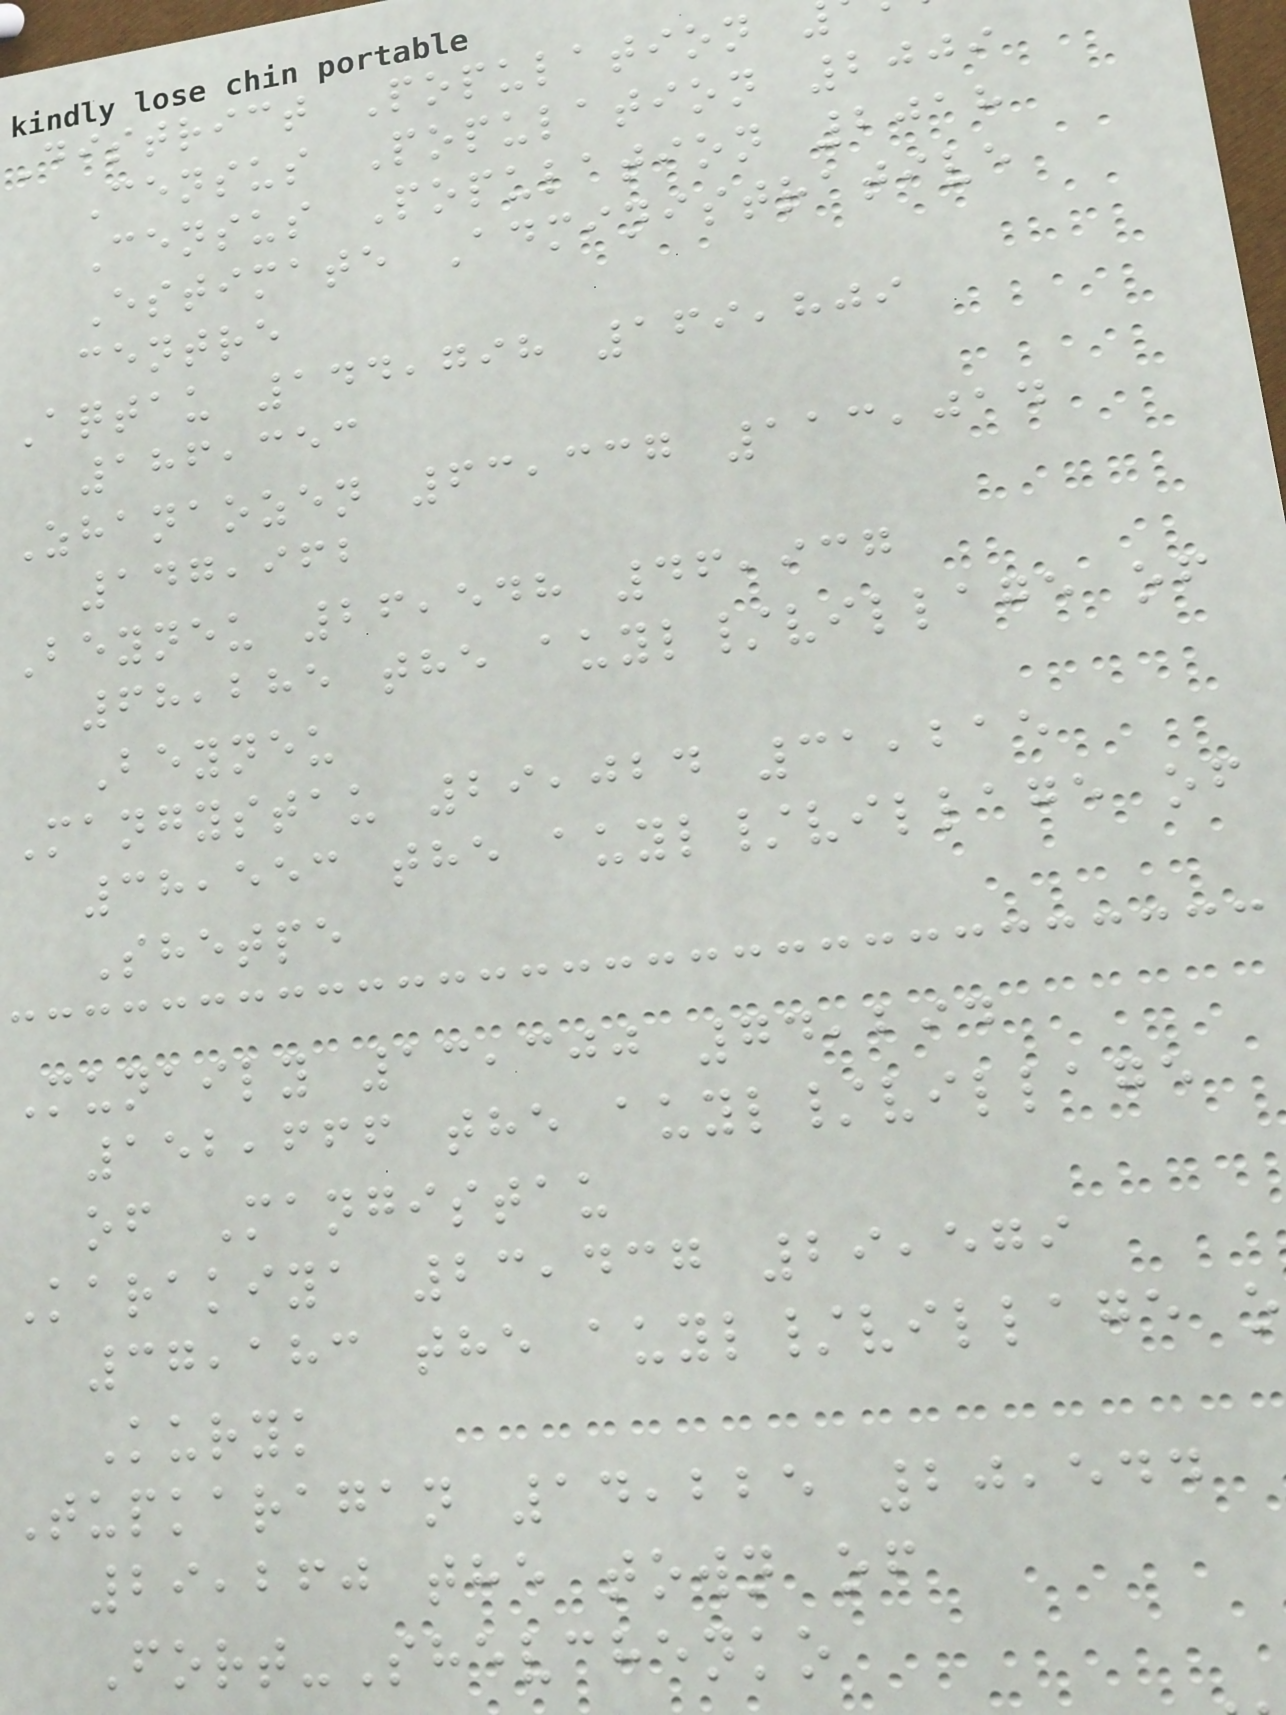District Population
Census Population 2009
Census Population 2018
Estimate Administrative
centre
Aqtau 144,798 169,809
186,353
Zhanaozen 63,337 113,014
147,962
Beyneu 26,548 46,937
68,285 the auyl/village of
Beyneu
Mangystau 29,024 31,215
38,553 the auyl/village of
Shetpe
Munaily 13,300 74,294
152,666 the auyl/village
of Mangistau
Karakiya 23,437 29,579
37,183 the auyl/village o
Kuryk
Tupkaragan 14,225 20,544
29,260 the town of
Fort-Shevchenko
